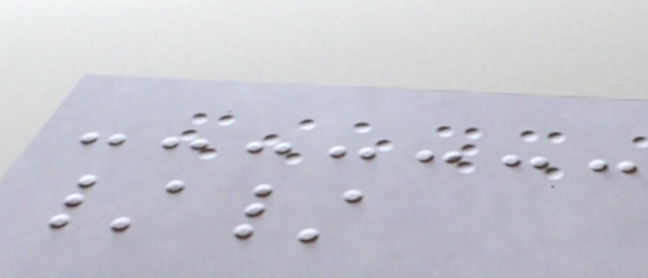//
